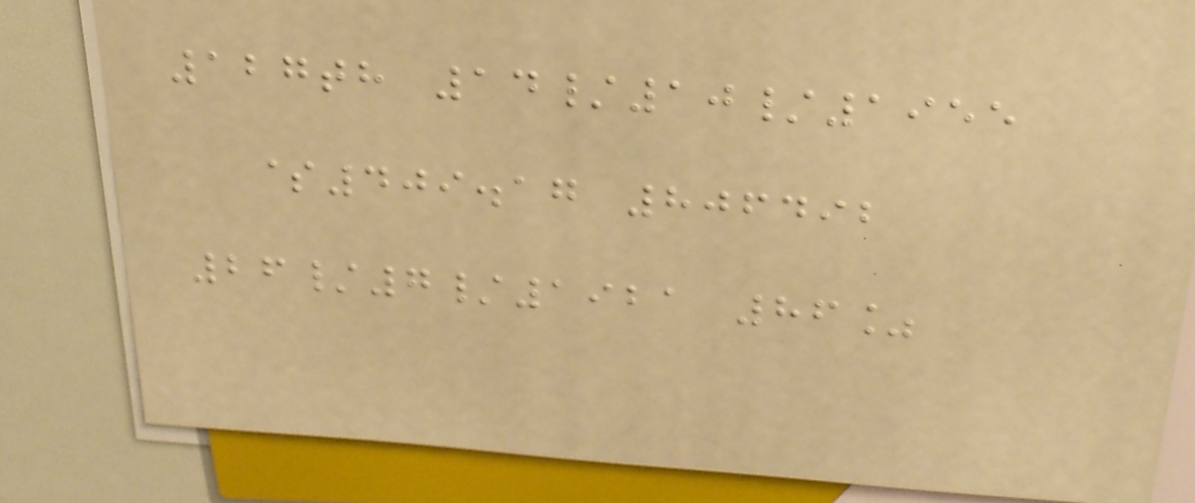127th 14/10/1955
$409.17 806492
26/7/1921 86%
